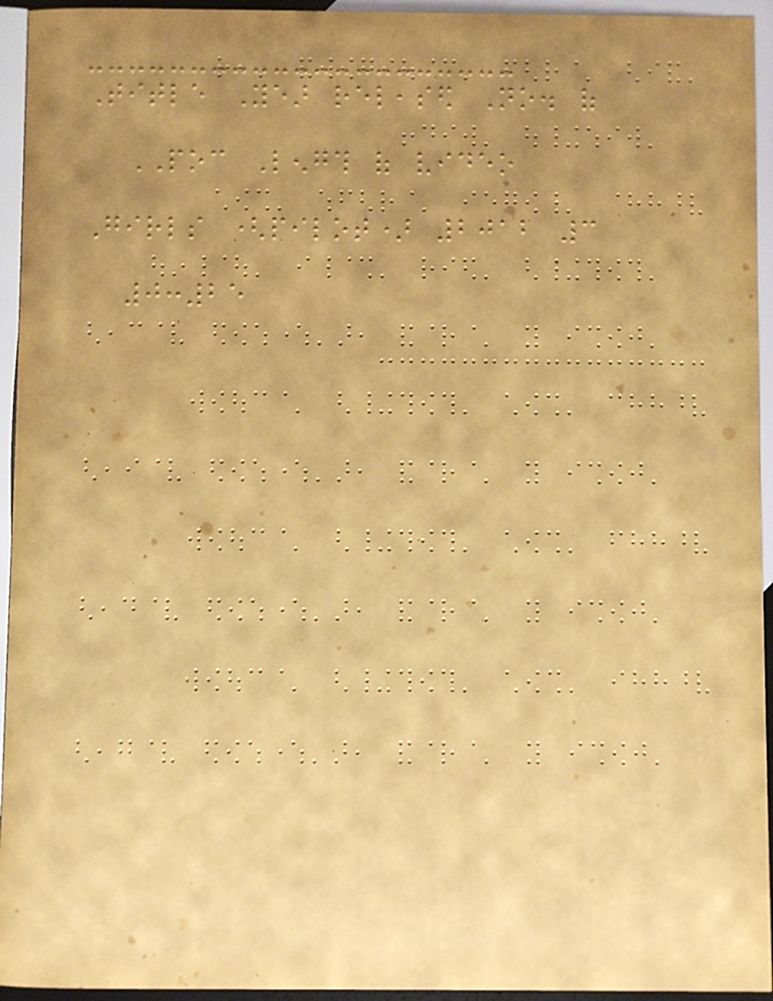Title Year released No. of
POC Length of video
Girls (pilot) 2012 3
0:25
